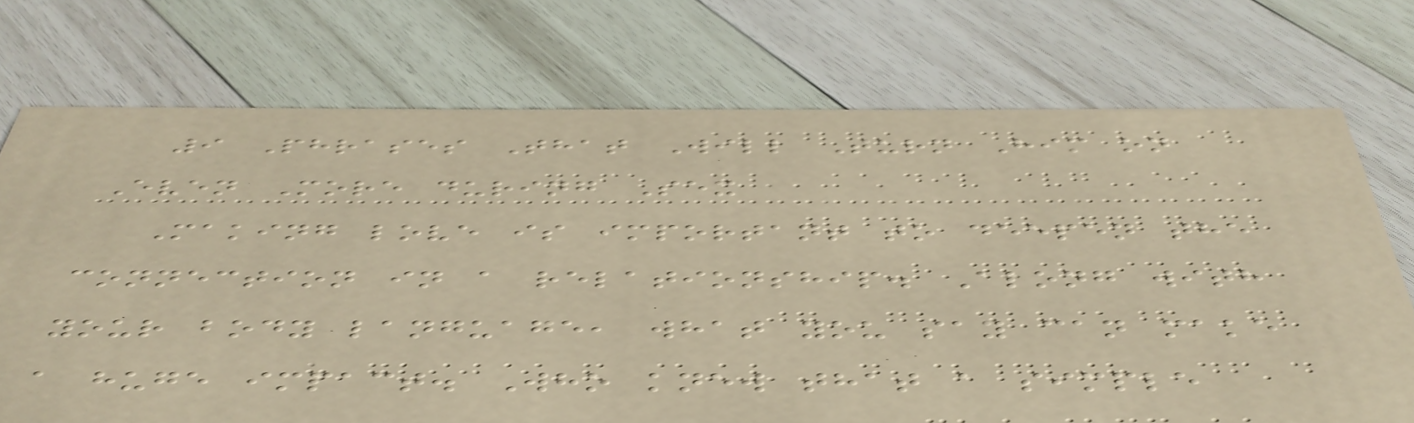9 Phrases That Will Turn Him on
Even More during Sex
Making love is important to deepen the
connection in a relationship. Along with
your body language, what you say can make
a huge impact. Who knew that a simple
